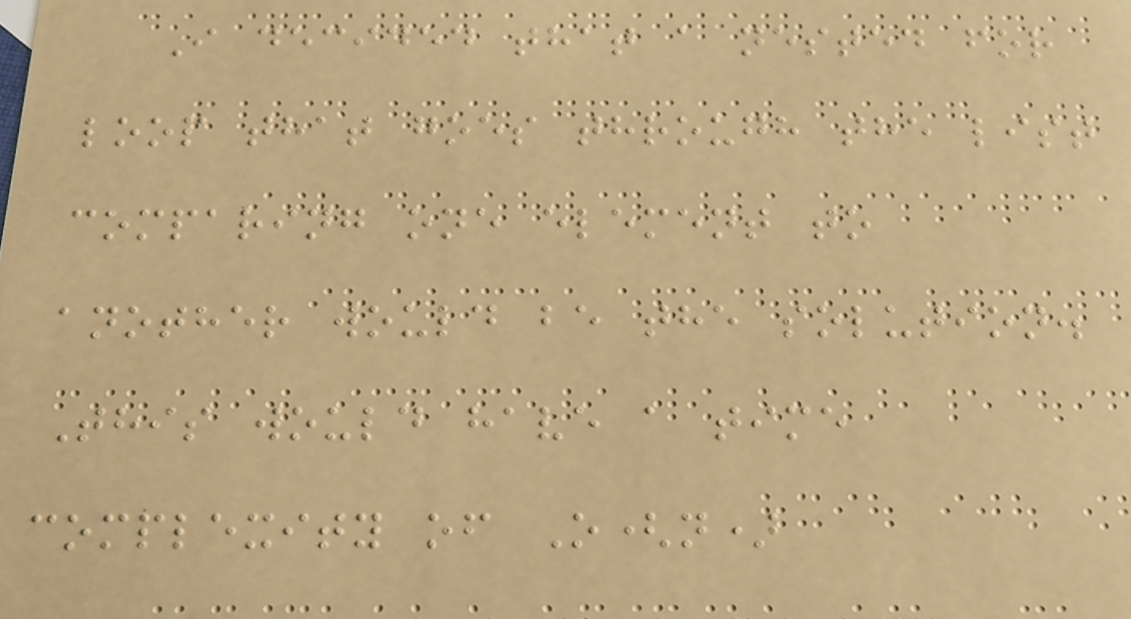I decided that a nested for
loop that goes through the list
comparing one element to
another would be the solution.
This would have a time
complexity of O(n)
